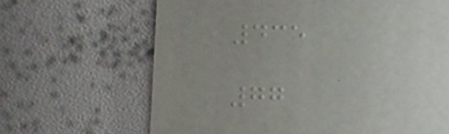435
77
